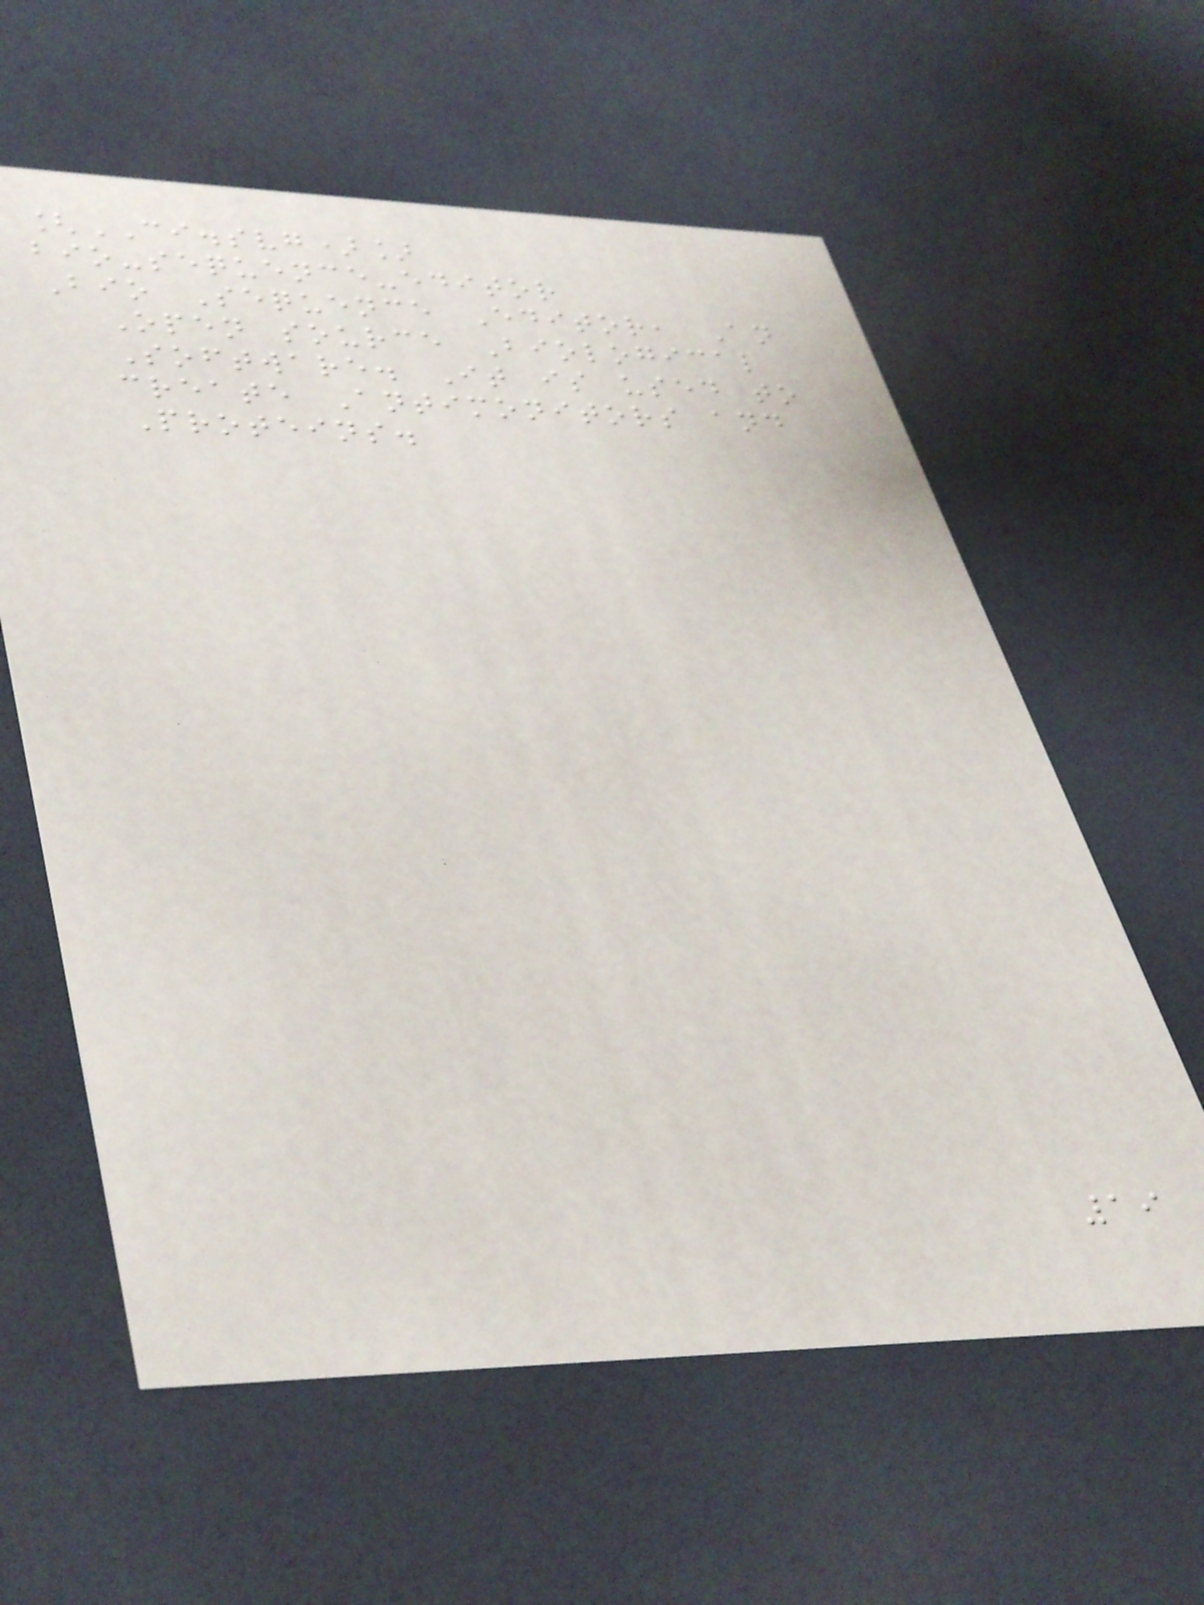[CI.svg)]
bio-sequence-editor
Bio Sequence Editor, An
Open source Biological
Software. It is used to
create Antimonitors and
Proteins.
19
